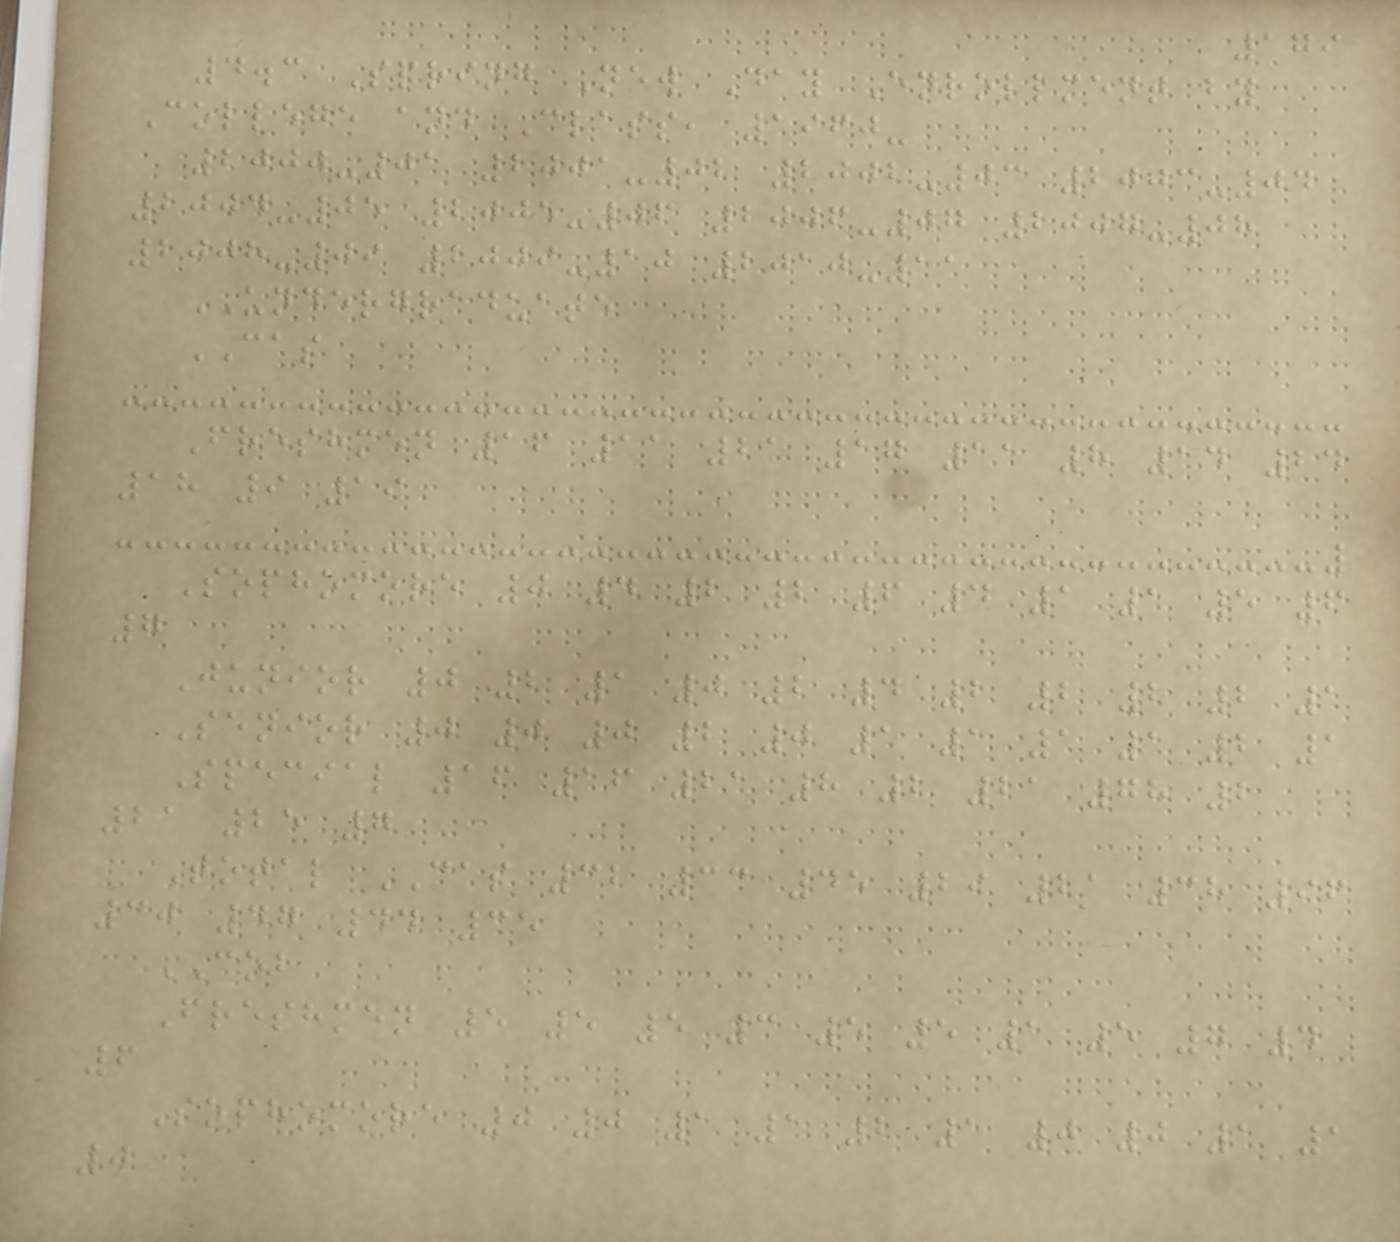179
4.3 Spring New Day Enrollment by
College and Class, 1960-
2000-01 2001-02 2002-03 2003-04
2004-05 2005-06 2006-07 2007-08
2008-09 2009-10 2010-11
UNDERGRADUATE
CAS
Freshmen 16 11 21 17 11 8 14 24
18 9 19
Sophomore 0 4 2 2 6 4 1 1 5 6
7
Junior 0 2 1 0 2 4 2 2 2 2 1
Senior 0 0 0 2 0 1 1 1 1 2 1
Special 16 16 21 8 2 21 78 2
21 25 7
Total CAS 32 33 45 29 21 38 96
30 47 44 35
COB
Freshmen 5 5 5 3 5 5 1 5 7 4
6
Sophomore 0 0 1 1 2 1 0 0 1 1
0
